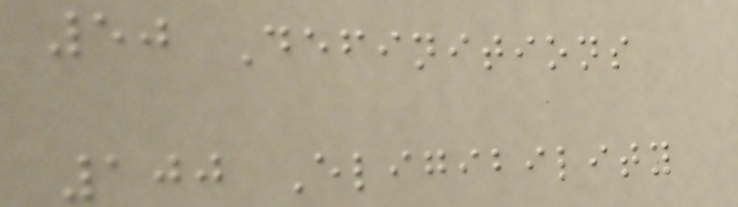50 Definitions
100 Eligibility
